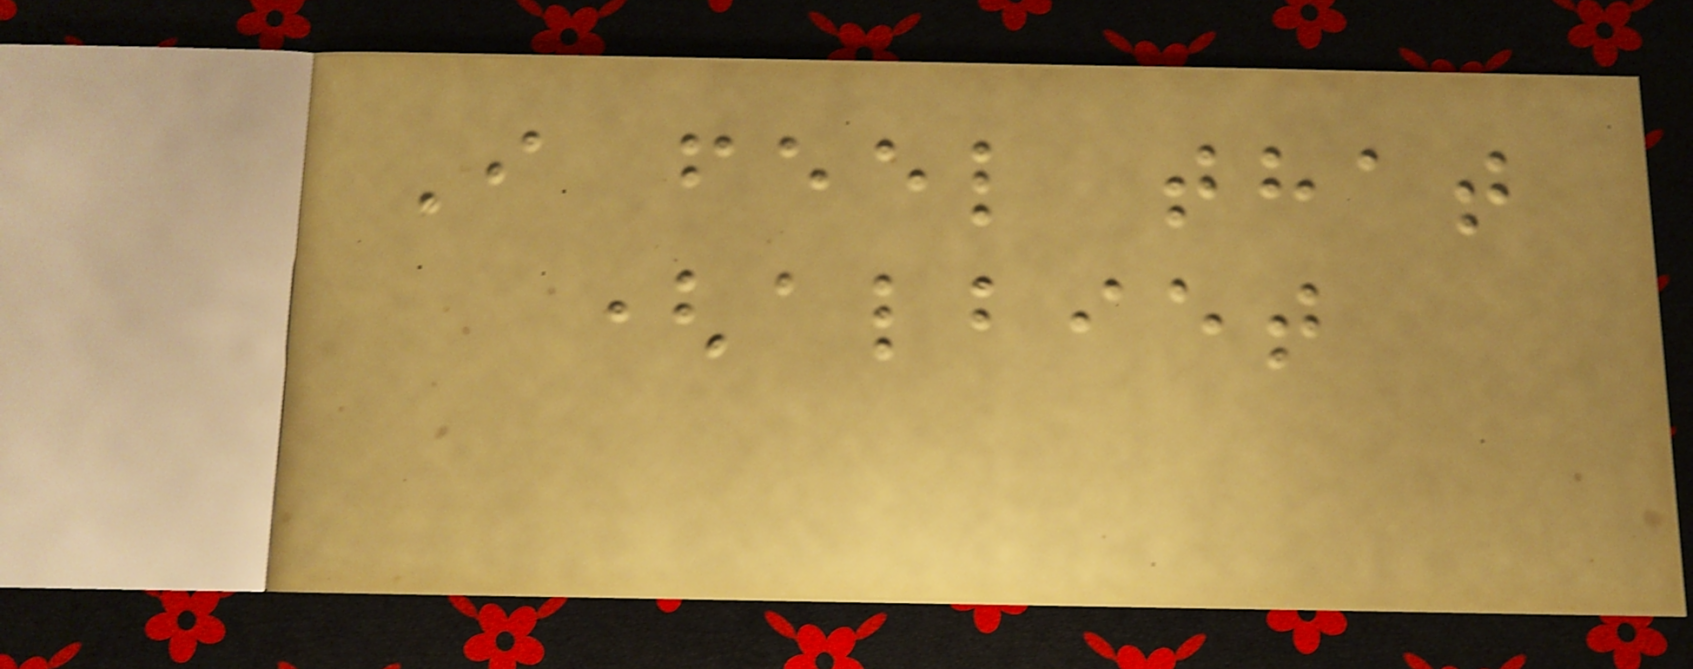I feel that
(albiet
